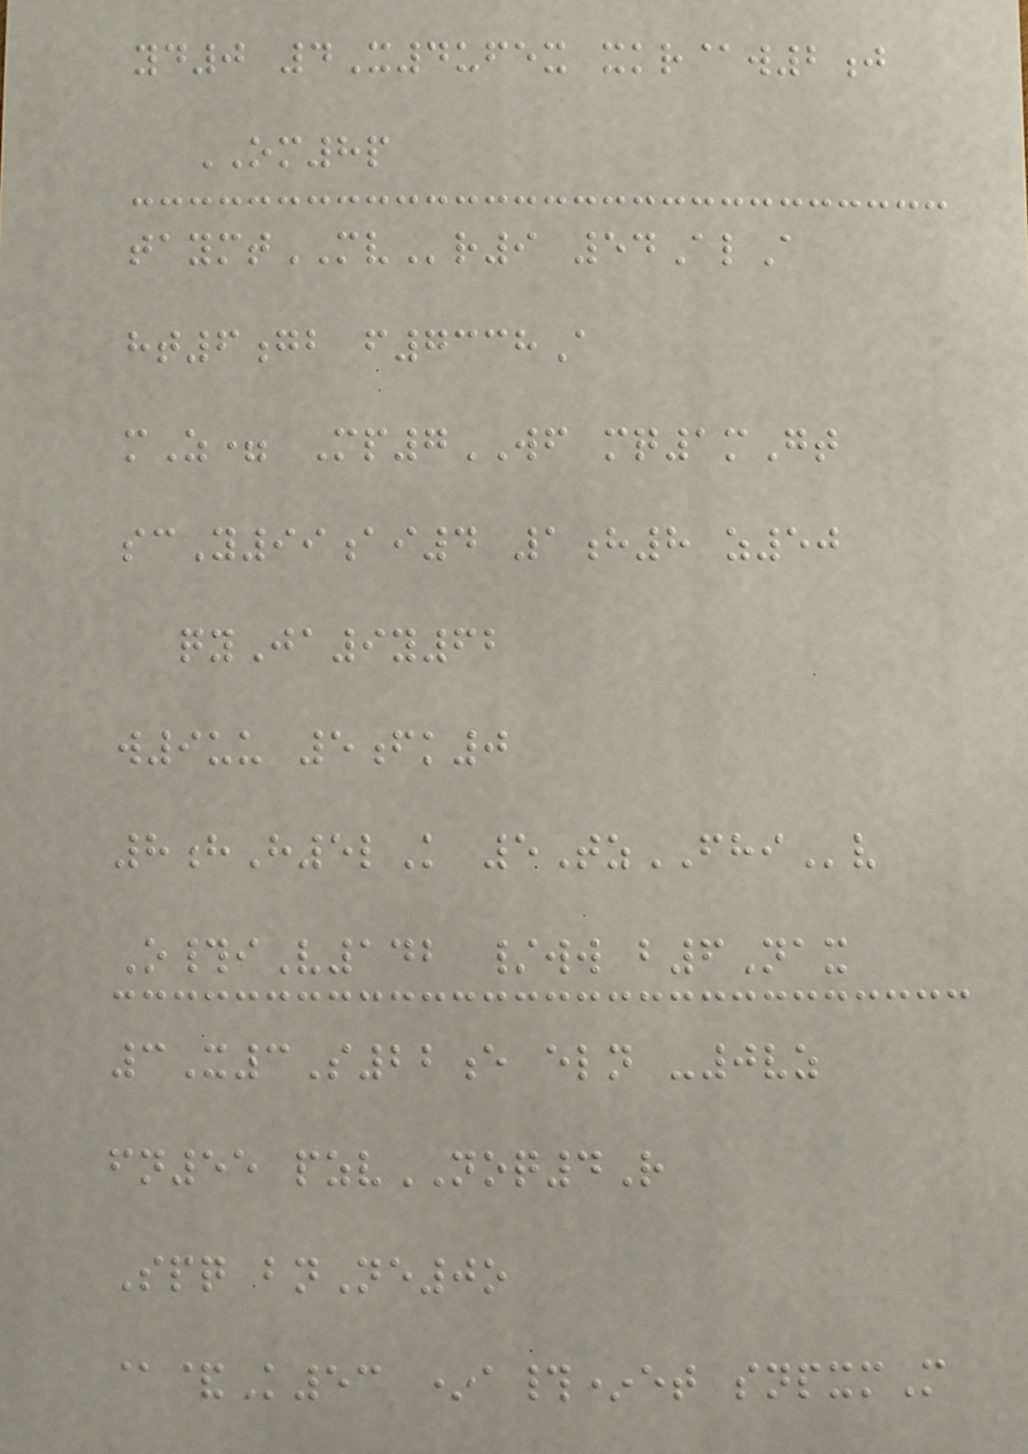yd0 4X4ufex xkr@w2j
OM8p
taymtMVr9 54AlA
ht6gb f7338A
mZ= Mp7WF mq1mGt
scY99ai4 1h8 z50
qyJa9y62
w9uu 5fk0
8hH5lK 5TzFHIv
O#iV142 /ww b6Nax
3X3S22e eln -0vz
fn55 pzvNOQ4R
Spq bnNe0o
@&K53 *a#*et snpxmM
